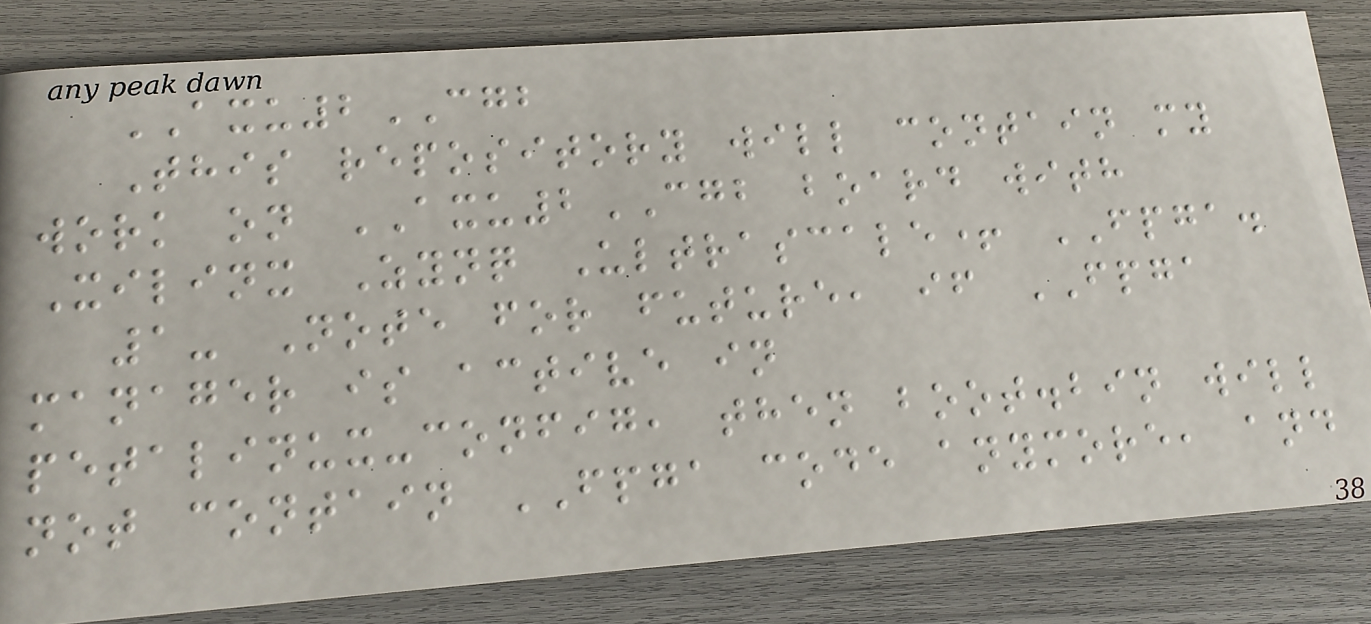AXU2CGB
This repository will contain my
work on AXU2CGB board with
Xilinx Zynq Ultrascale+ FPGA.
1- Note for future, if FPGA
manager is active in
petalinux-config, then boot.bin will
not contain FPGA code anymore, and
